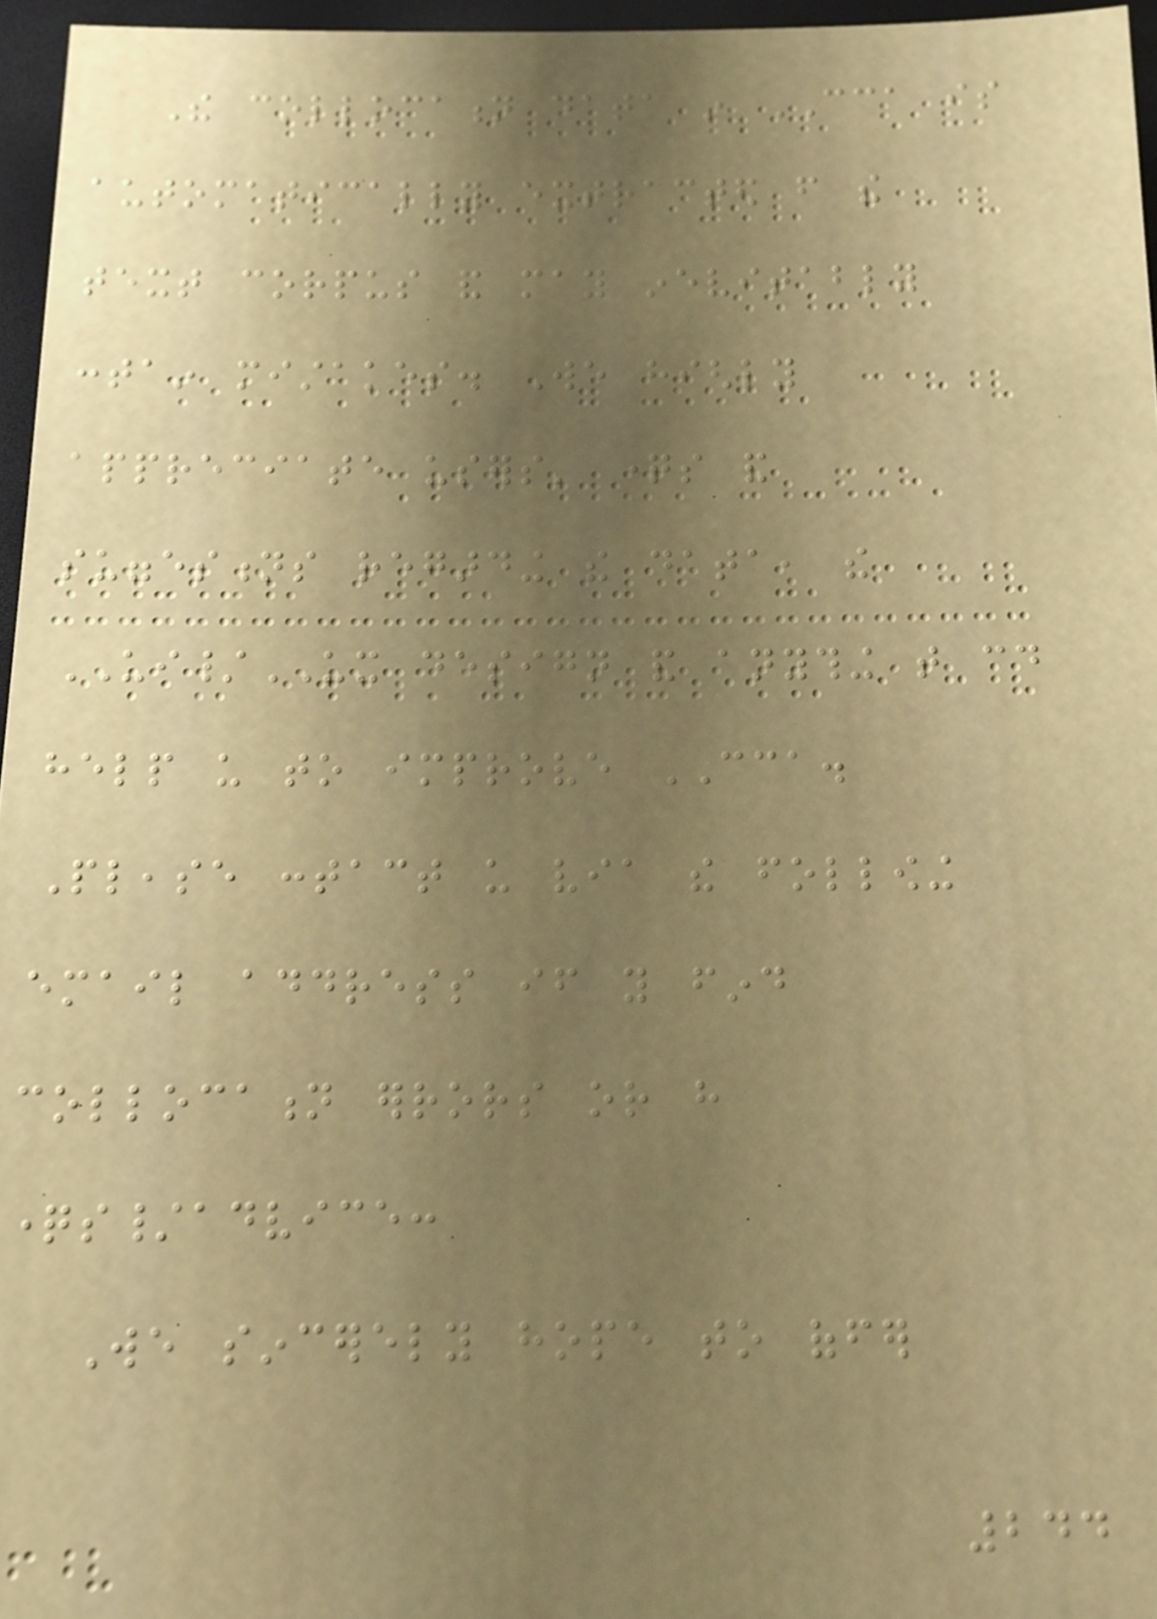The collocation data in CCA is
automatically extracted from the
text corpus and may inevitably
contain mistakes. We highly
appreciate users' questions and
suggestions regarding the data, the
UI/UX design and anything that could
help us to improve CCA.
Please contact us via the following
email address if you find
collocation errors or have
questions/advice:
We sincerely hope to offer
244
